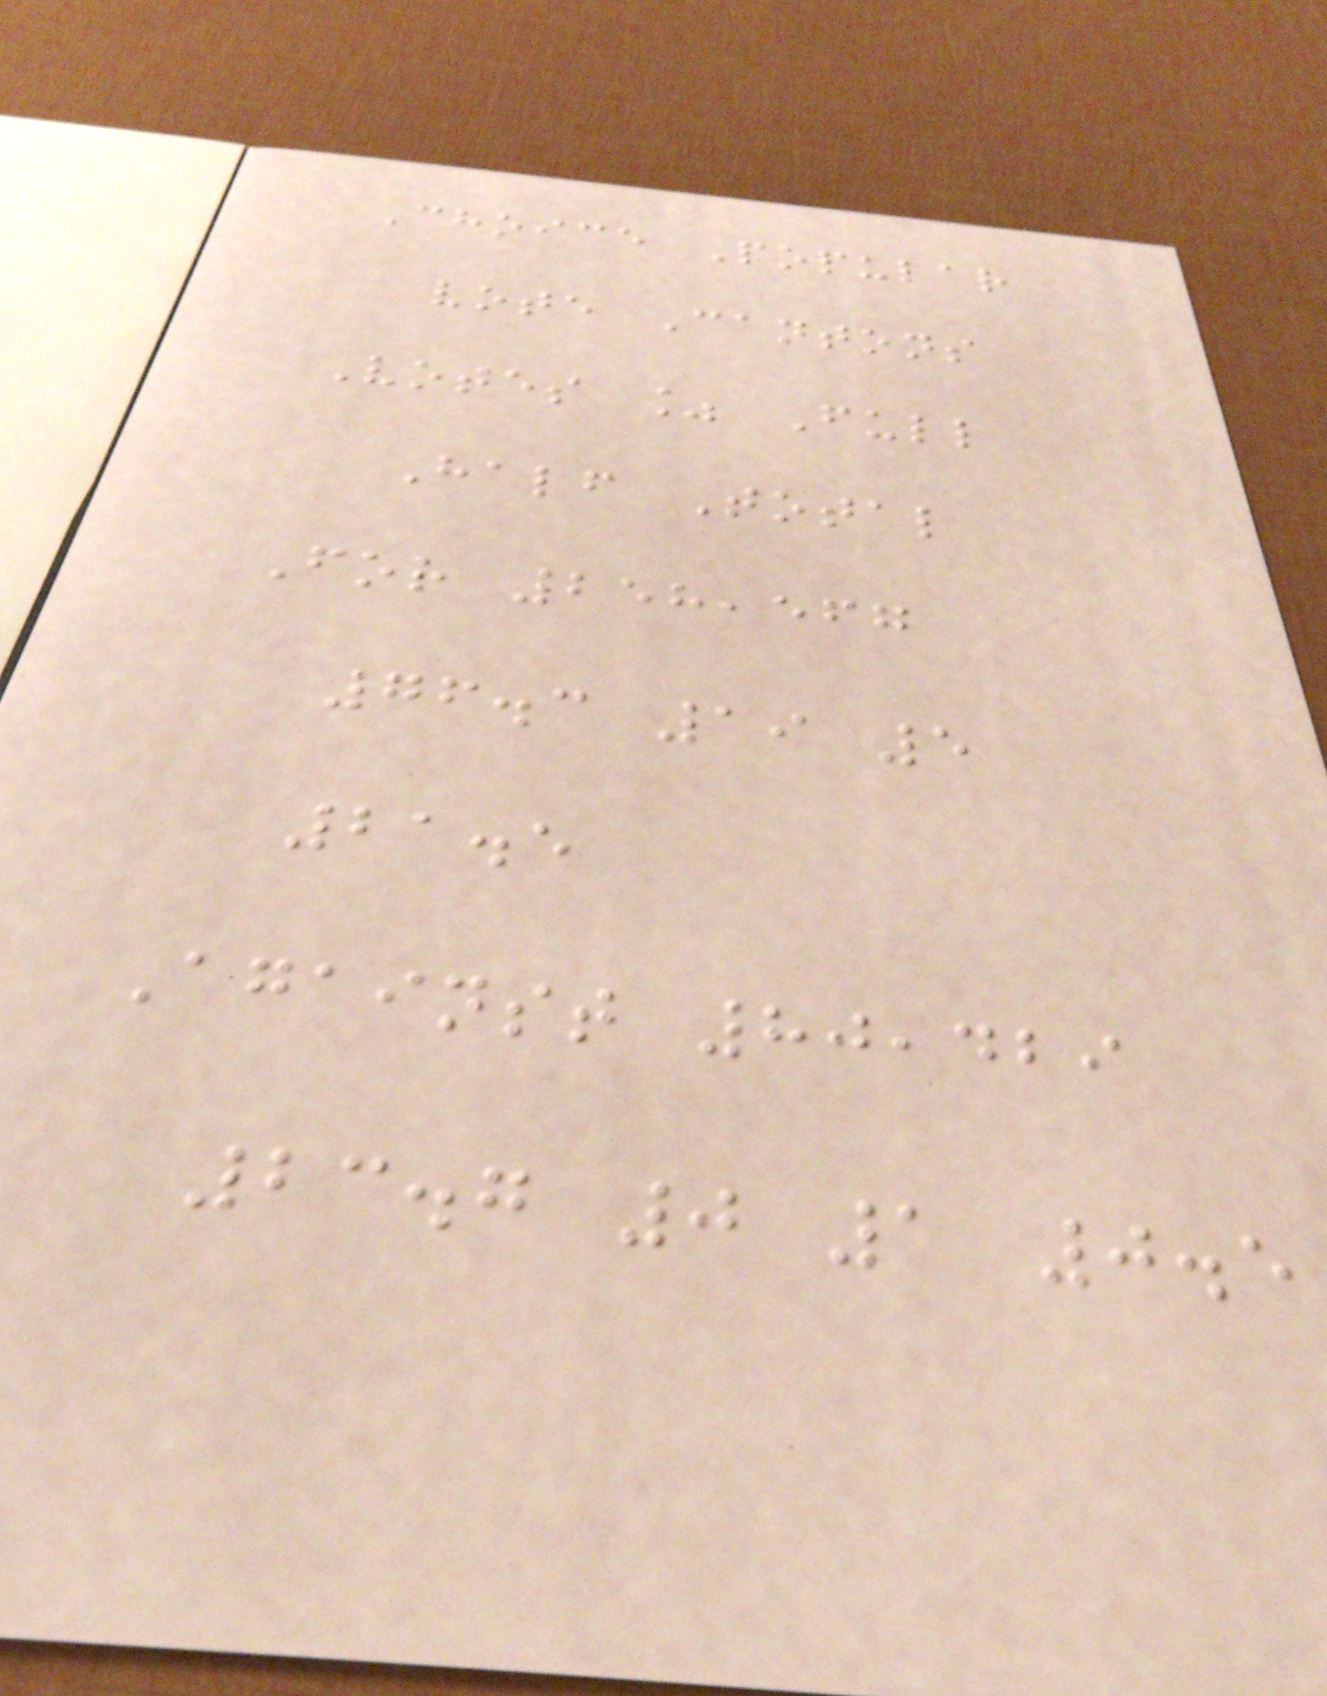Choice Popular
vote Cantons
Votes % Full
Half Total
For 258,567
76.3 19 5
21.5
Against 80,429
23.7 0 1 0.5
